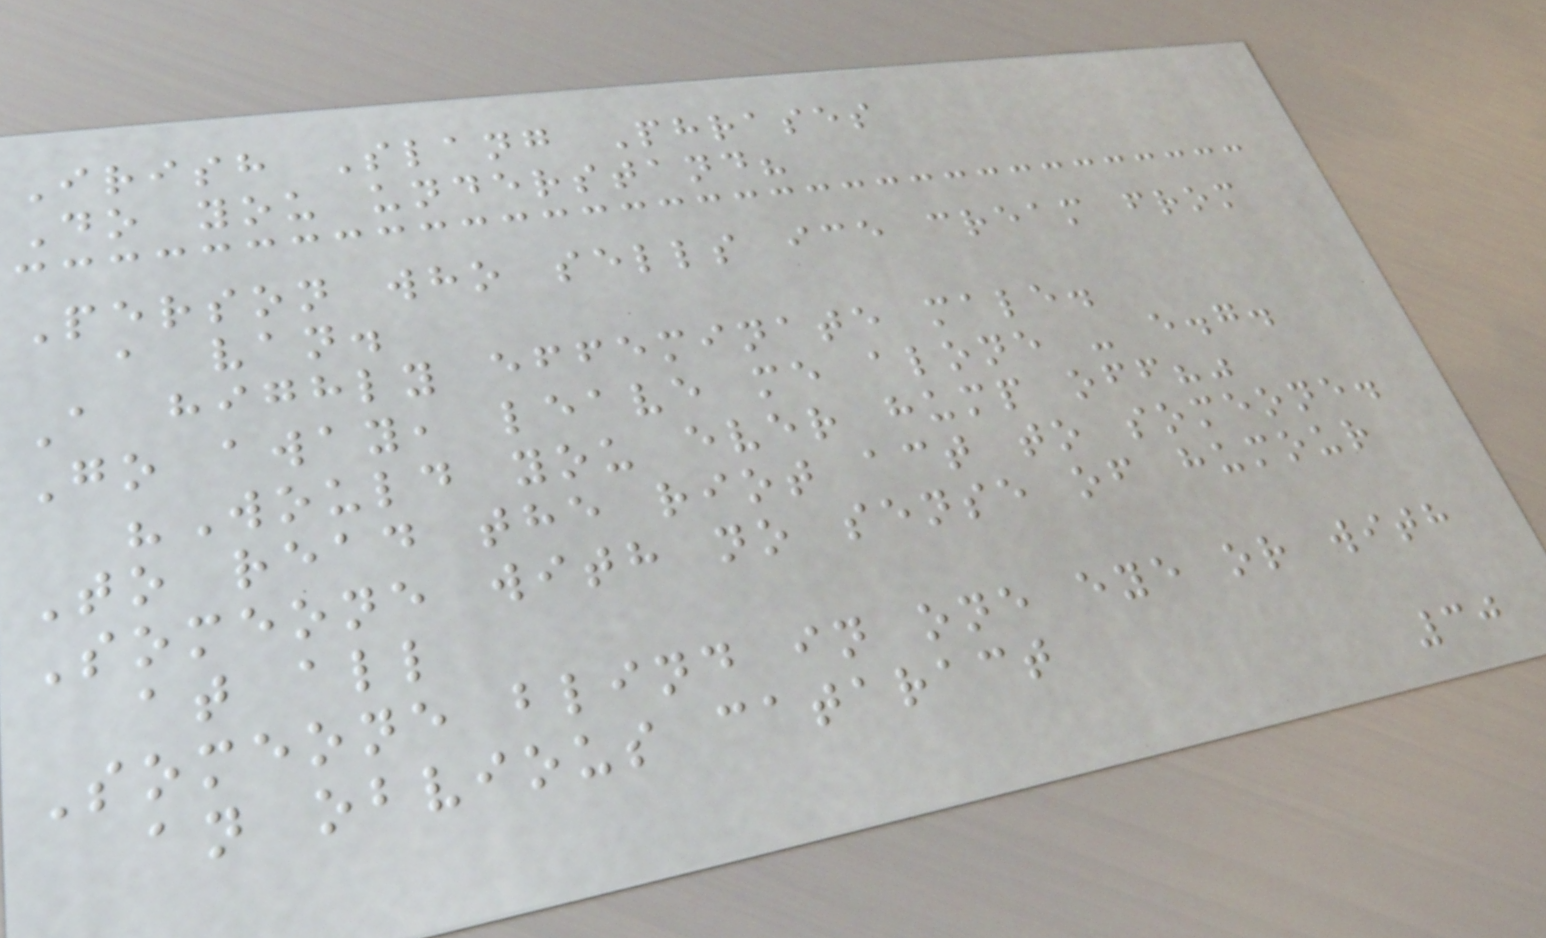Irish Slang Phrases
Do you understand?
Person who sells ice cream from
a van.
A highly effeminate male.
Go away, leave me alone - e.g.
"Would you ever hump off?"
To read the riot act to someone.
Someone with no sense of humour
at all
Someone blind in one eye or with
an obvious cataract
30
